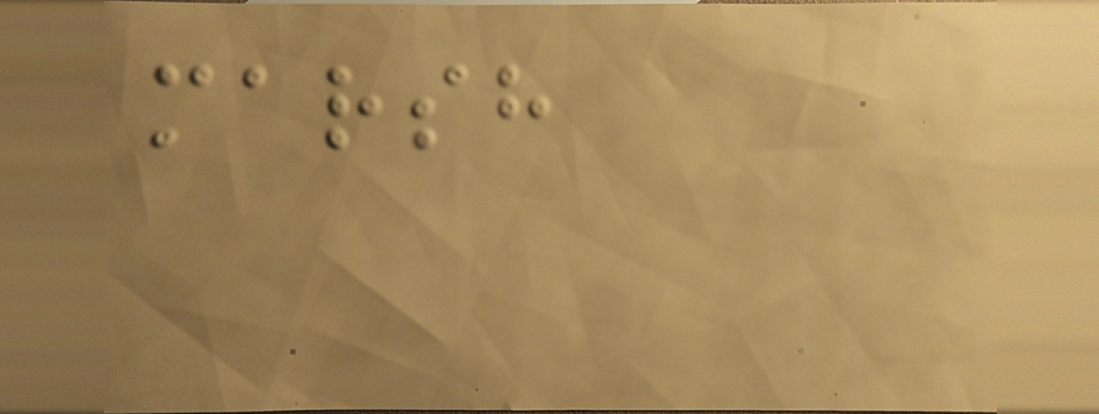marsh
